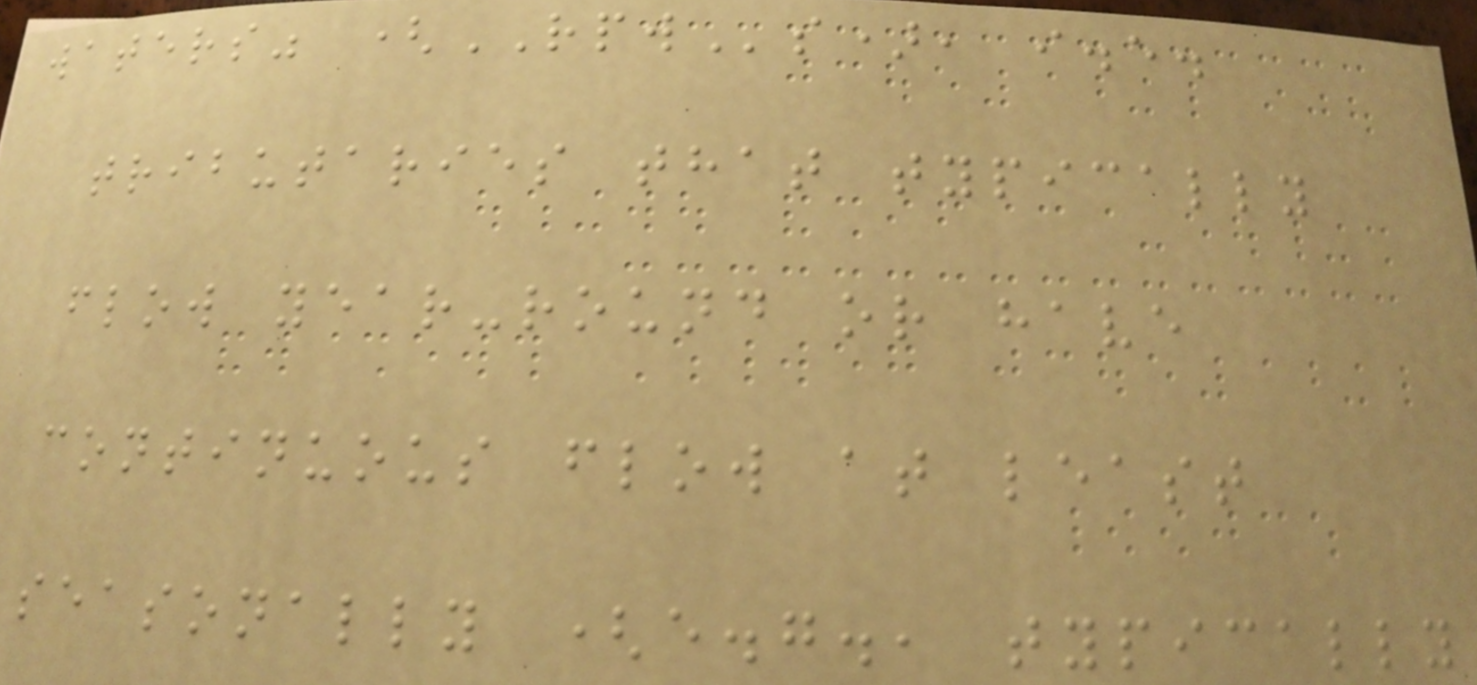waters" (RPWs), i.e.
tributaries that typically
flow year-round or have
continuous flow at least
seasonally (e.g., typically
